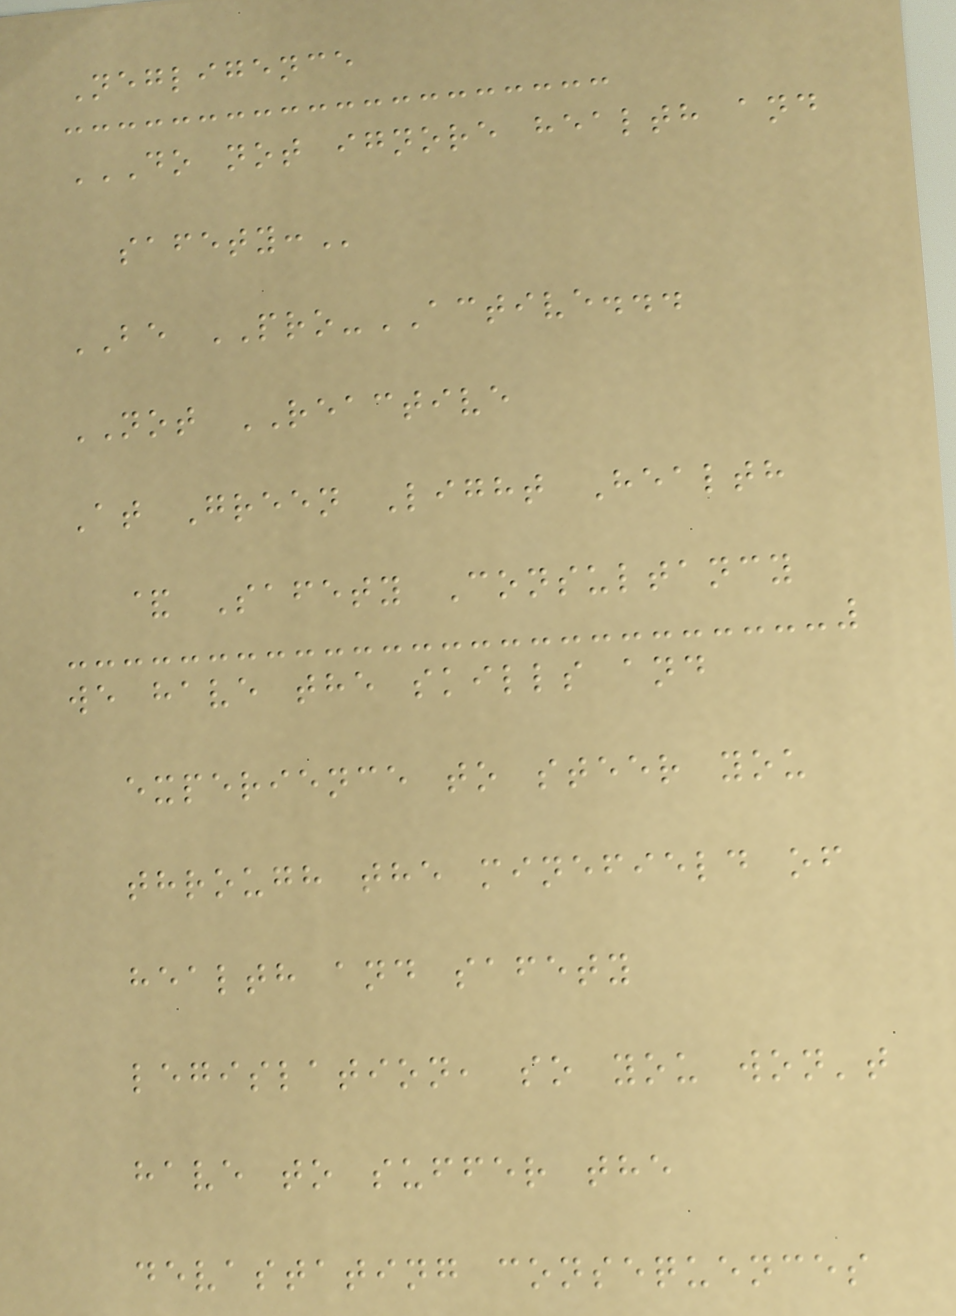Negligence
DO NOT IGNORE HEALTH AND
SAFETY:
BE PRO-ACTIVE...
NOT REACTIVE
At Green Light Health
& Safety Consultancy
we have the skills and
experience to steer you
through the minefield of
health and safety
legislation, so you won't
have to suffer the
devastating consequences
